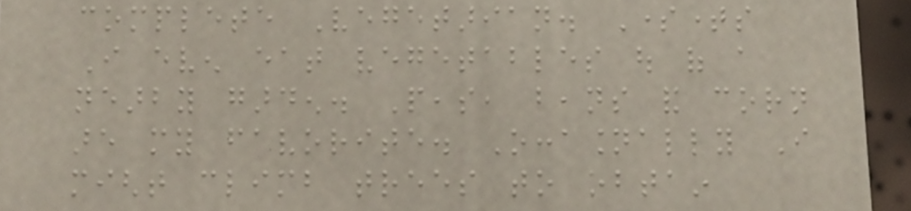complete Vegetarian. Sometimes
I even eat vegetables out of a
nearby garden. Peas, beans and corn
are my favorite. Occasionally I
might climb trees to obtain
